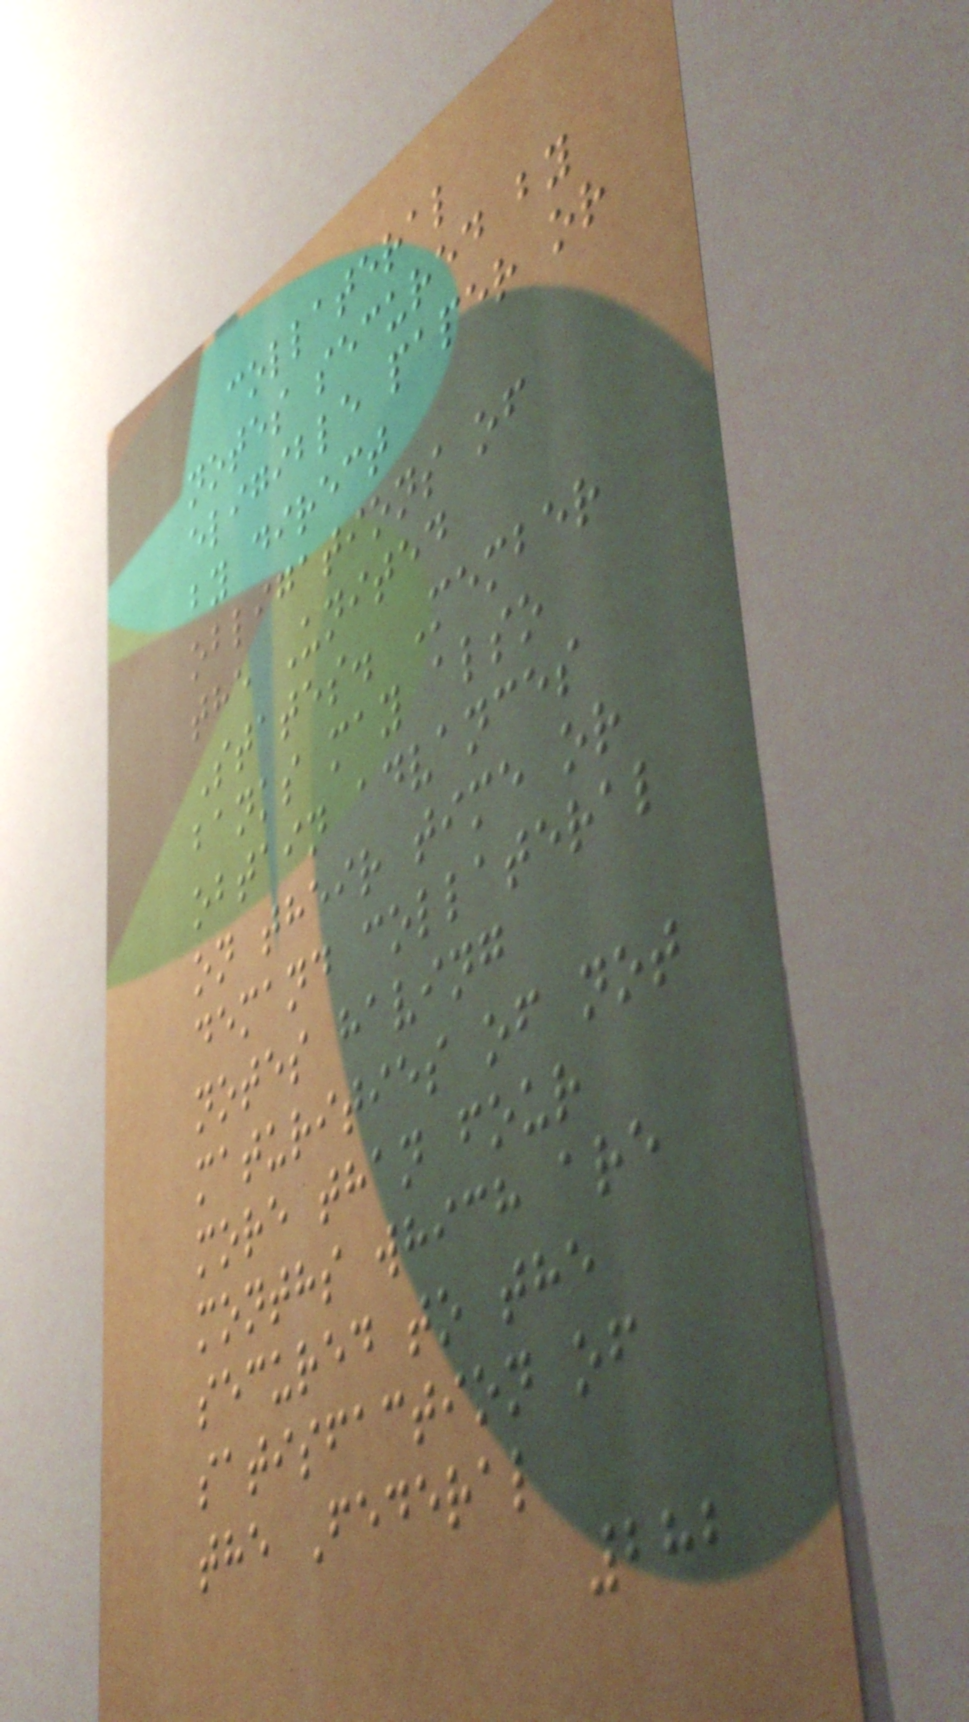collateral
notes secured by
eligible paper or
by direct
obligations of
the United
States. Member
banks may also
obtain advances
on their time or
demand collateral
notes having
maturities of not
more than four
months which are
secured to the
satisfaction of
the Federal
282
